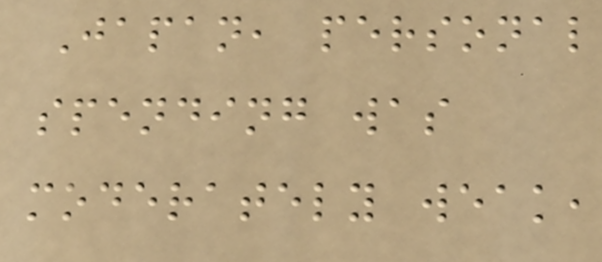Japan, personal
spending was
moderately weak,
